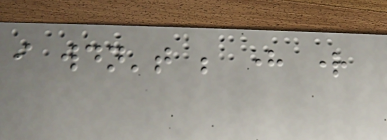i wouldn't be here right
